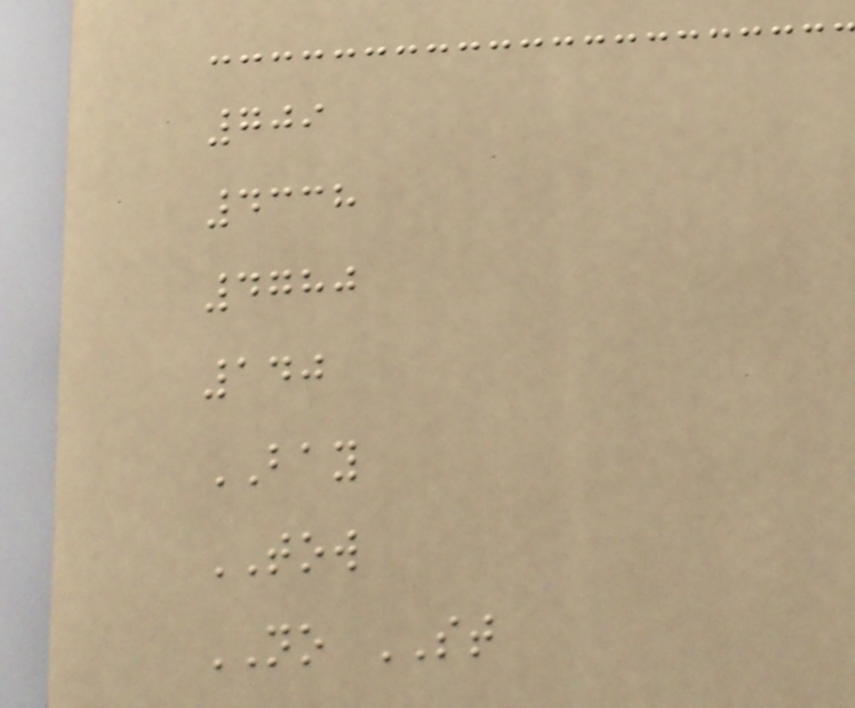709
4338
4780
140
BAY
TOW
NO ST
